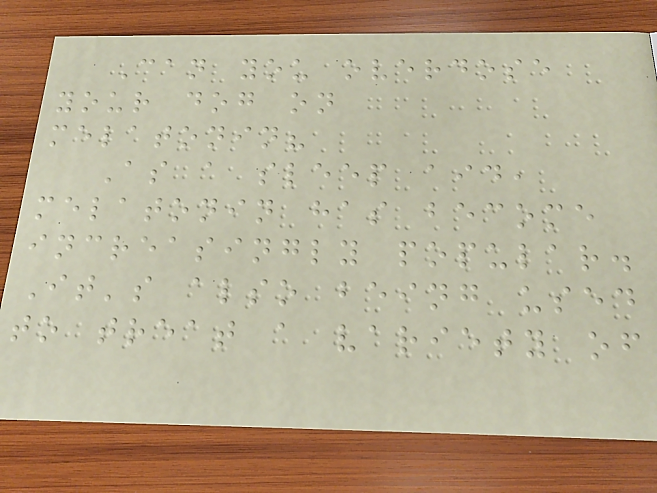Can you overdose
your dog on
melatonin?
As a sleep aid,
melatonin has become
increasingly popular.
It's also being used
to treat a variety of
